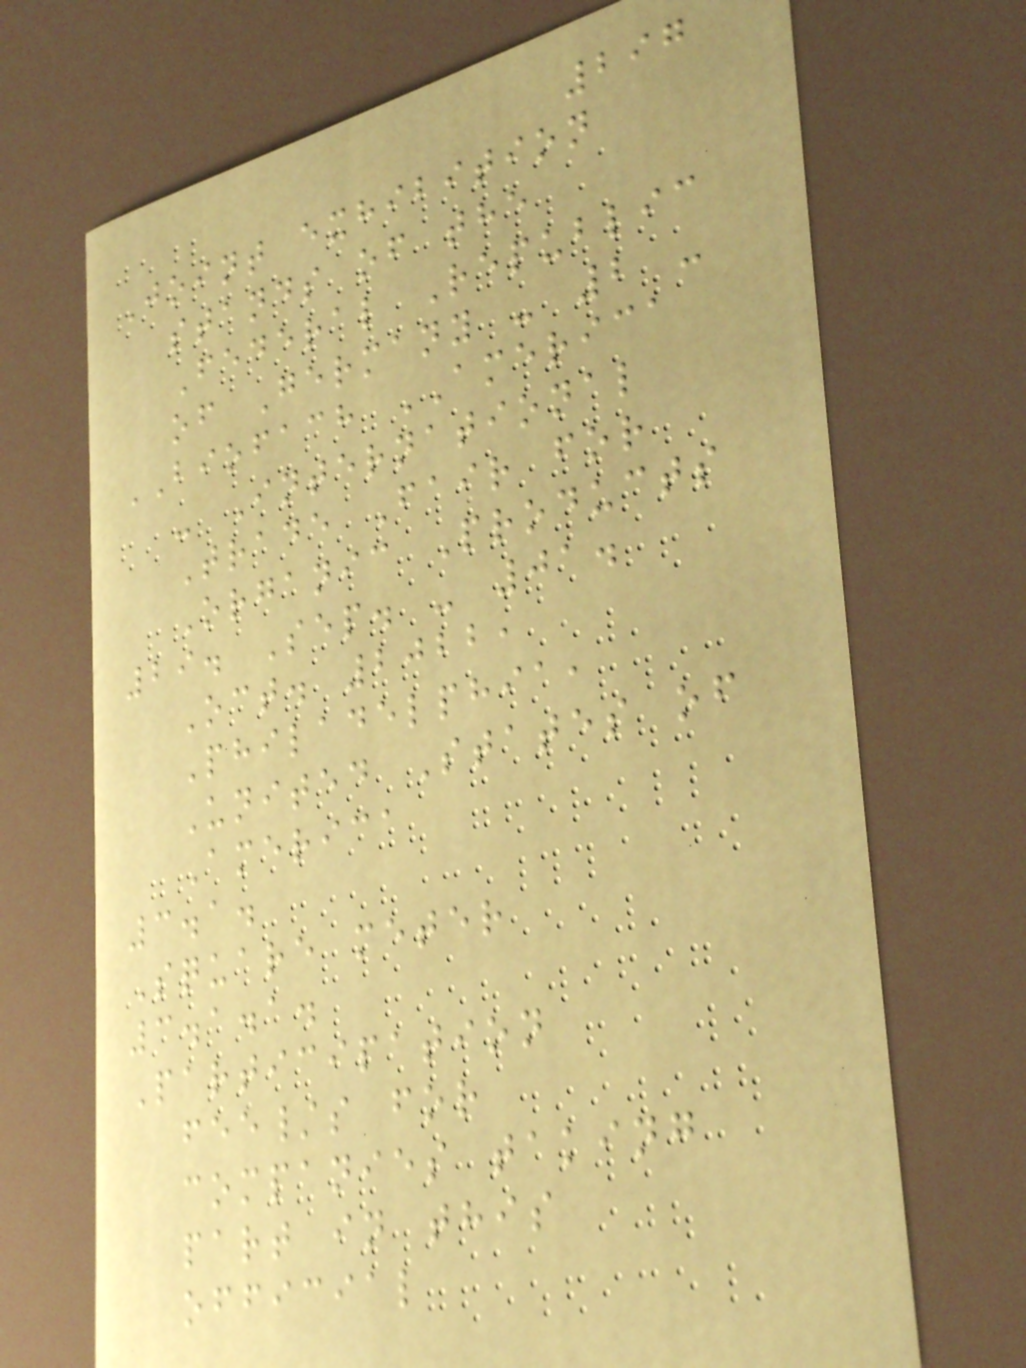297
Joint exhibition
stands of the
Federal Republic
of Germany - 2 -
BIOFACH AMERICA
- International
Trade Fair for
Organic Products
29. Sep. - 01.
Oct. 2022,
Philadelphia,
United States of
America
3.1.
Square meter
3.1.1.
Participation
fee/s for
companies taking
part in this
official
